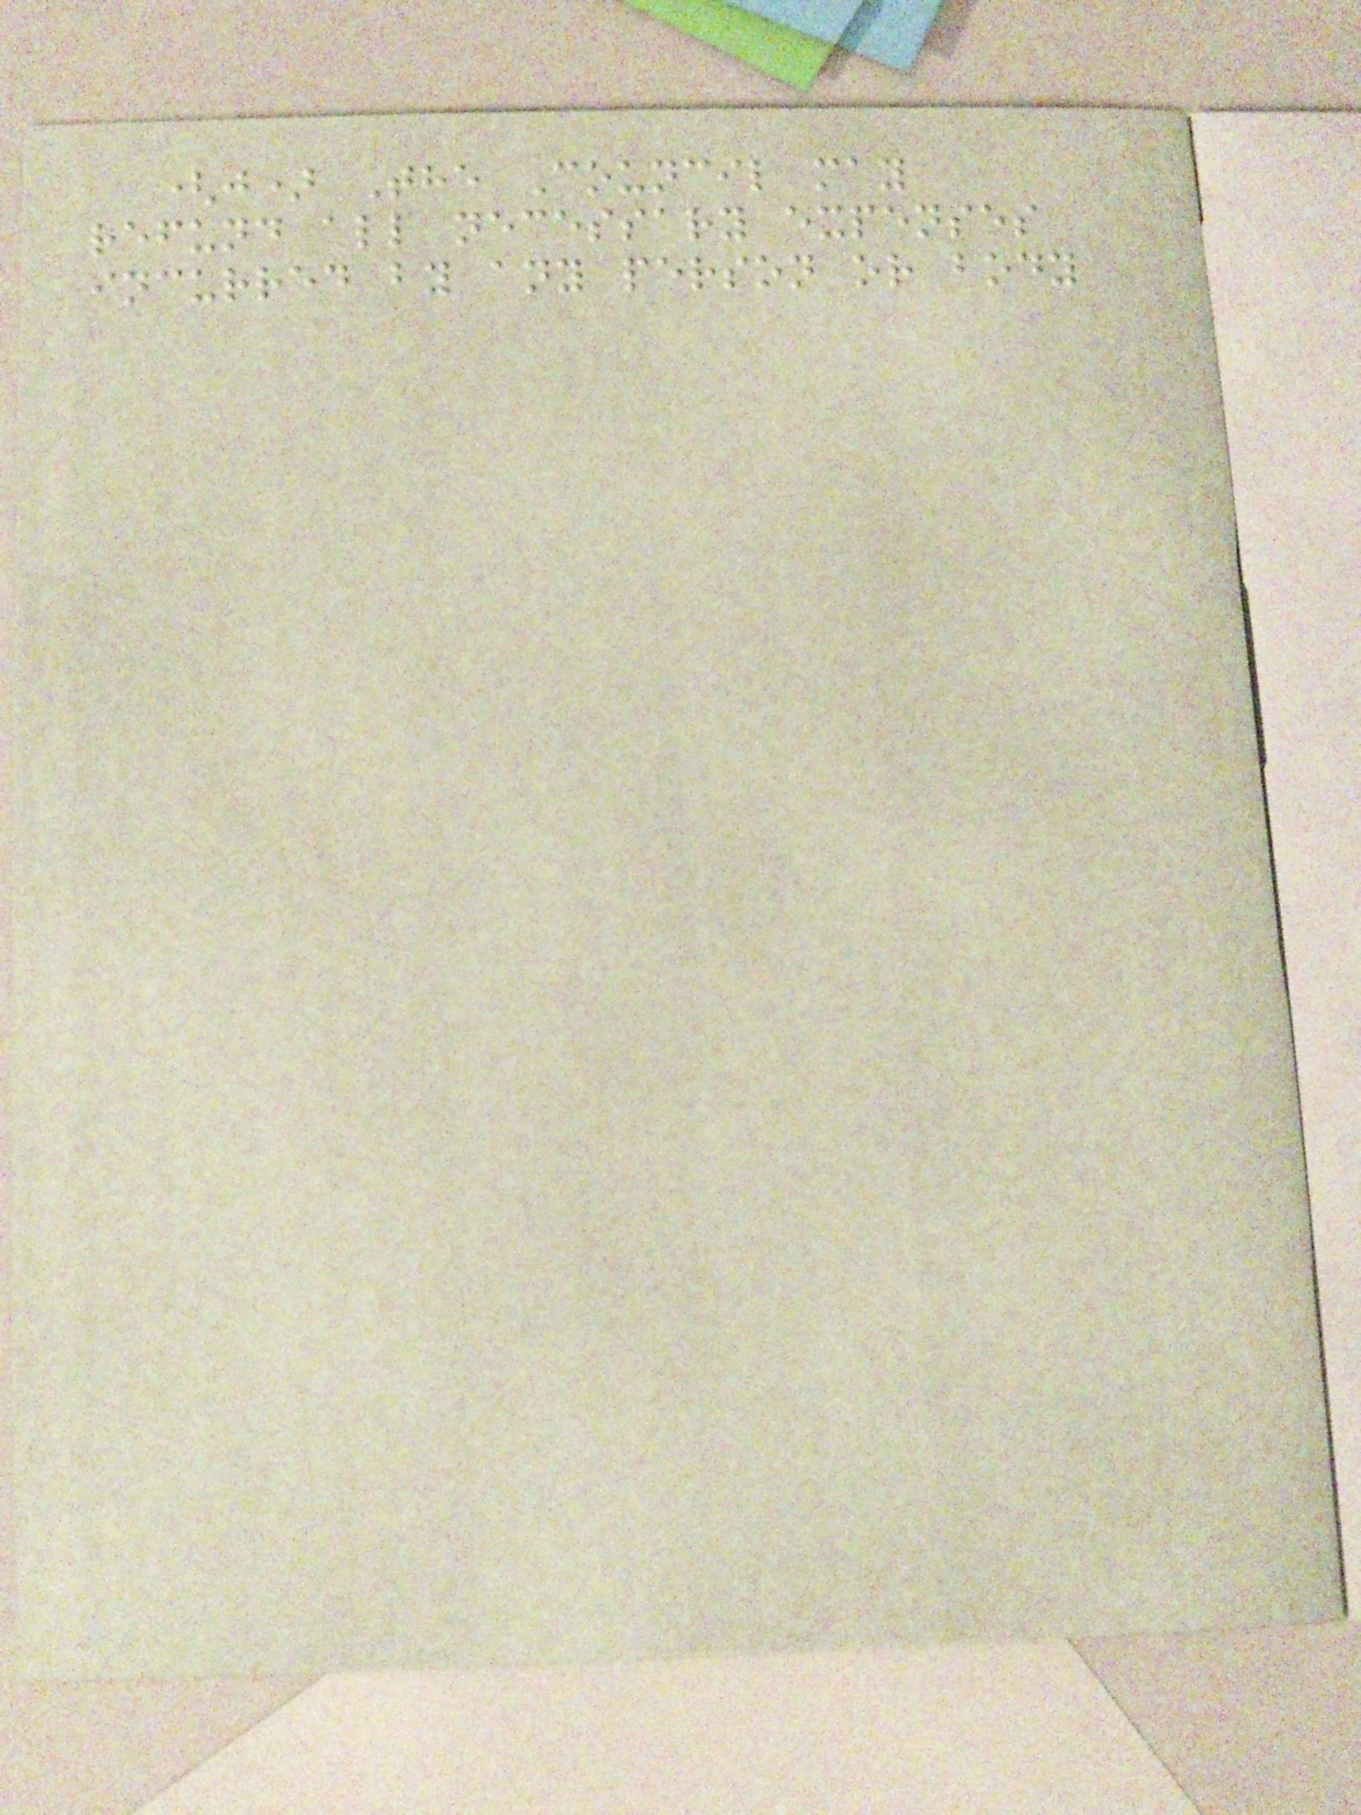(j) The Council may
refund all necessary expenses
incurred by any person or body
